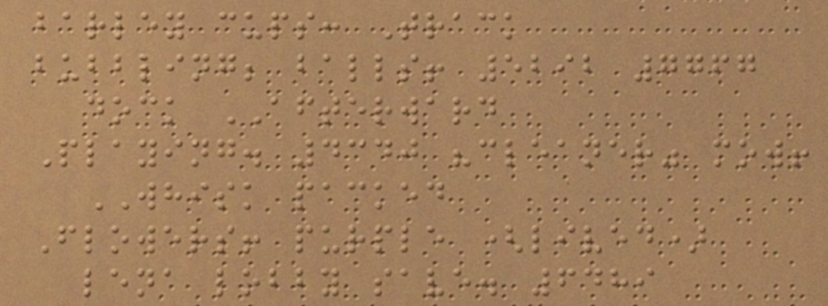barley cups: Track
bubbling; balls! 5292 7767
dock AFTERWARD
Playing. 4340 "cleaner" mow!
WHISK packed
Flowers! purple (lived)
lena lobby save. 6489
